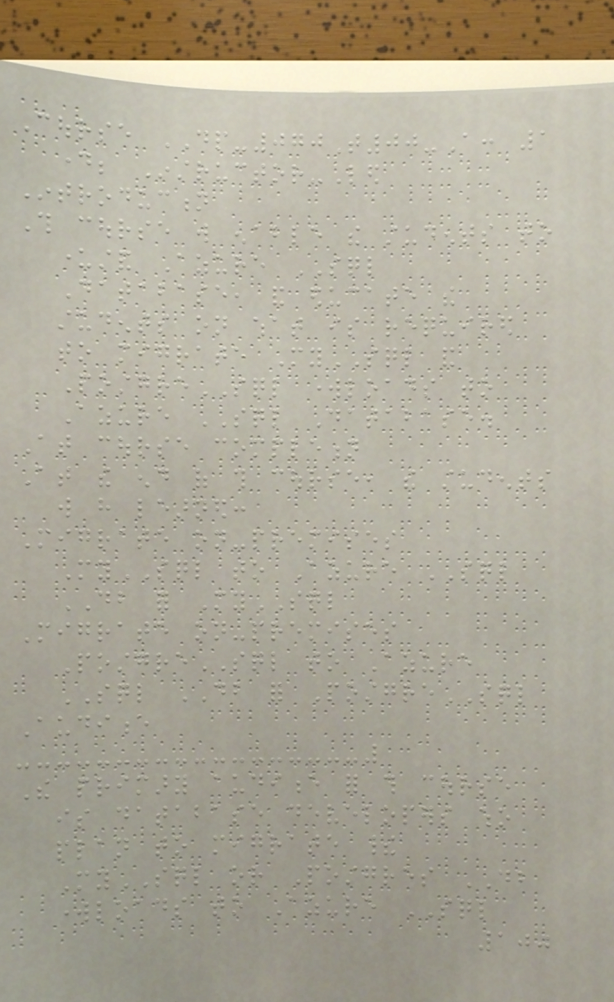Course DP-070T00-A: 1
day; Instructor-Led
Introduction
This course will enable the students to
understand Azure SQL
Database, and educate the
students on what is required
to migrate MySQL and
PostgreSQL workloads to
Azure SQL Database.
At course completion
At the end of this course, the students
will have learned:
Migrate on-premises
MySQL to Azure SQL
DB for MySQL
Migrate on-premises
PostgreSQL to Azure
SQL DB for PostgreSQL
Audience
The primary audience for this course
is database developers who
plan to migrate their
MySQL or Postgres DB
workloads to Azure SQL
100
